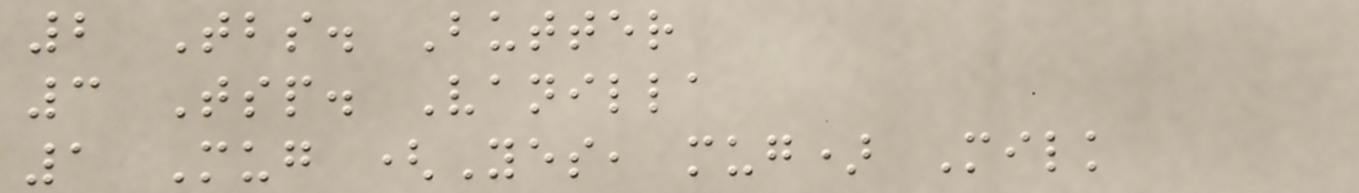2 Tbs. Butter
3 Tsp. Vanilla
1 Mug (Yes, mug) Milk
